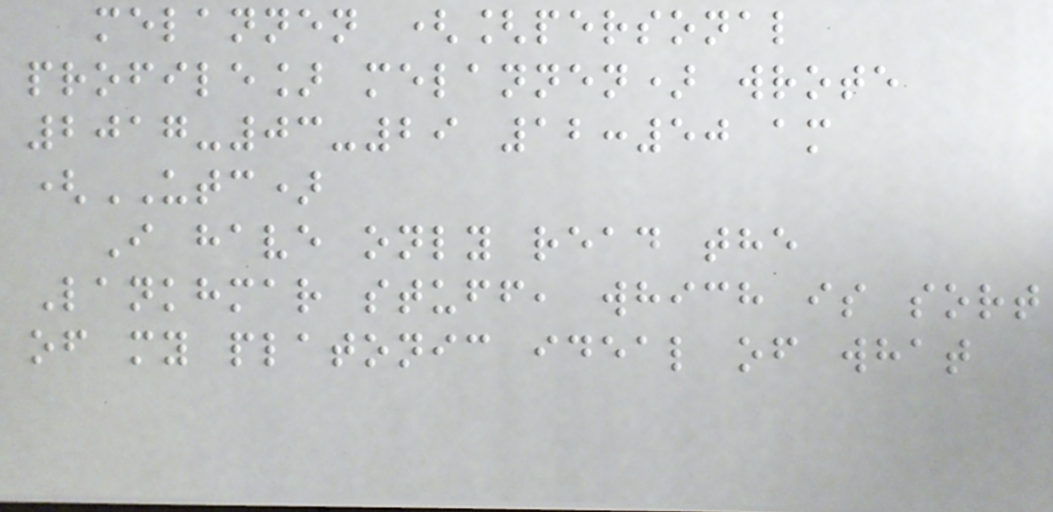melannen ([personal
profile] melannen) wrote
2017-03-29 12:50 am
(UTC)
I have only read the
Lankhmar stuff, which is sort
of my platonic ideal of what
